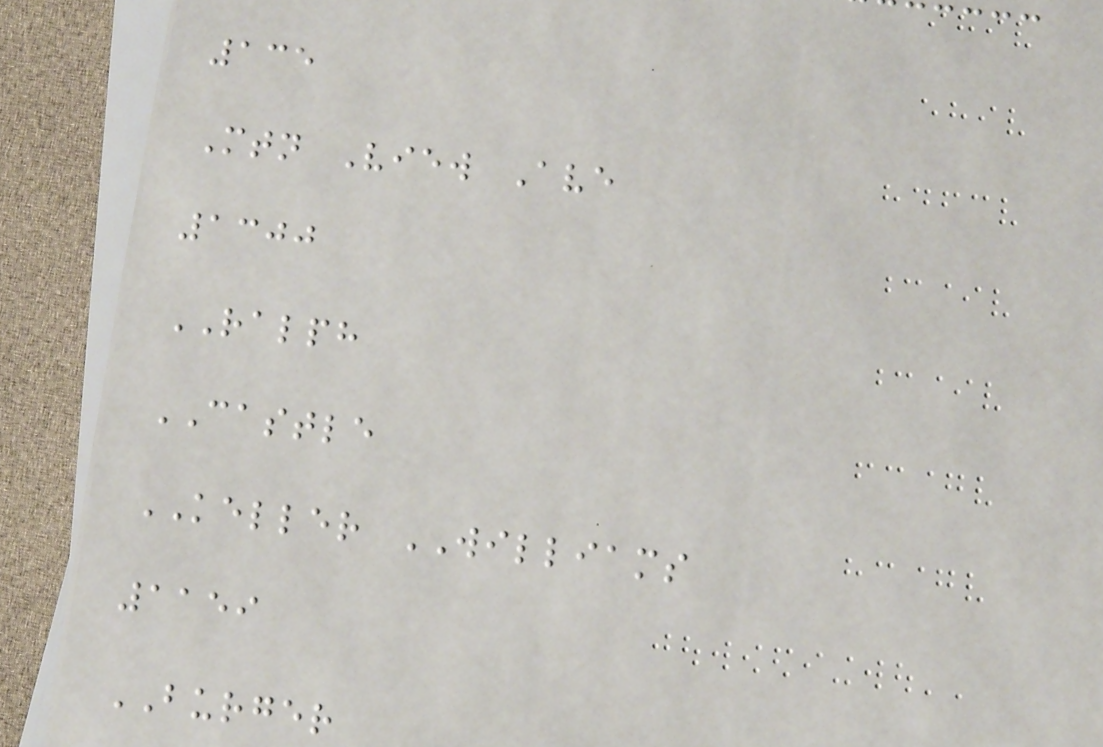135
Mtn View Ave
1300
RALPH
CASTLE
KELLER WILLIAMS
1159
BURGER
